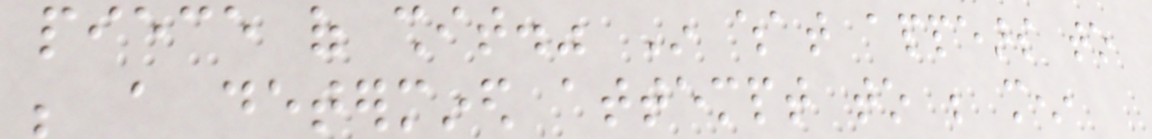piece of shit." In what appears to
be a determined attempt to be men,
